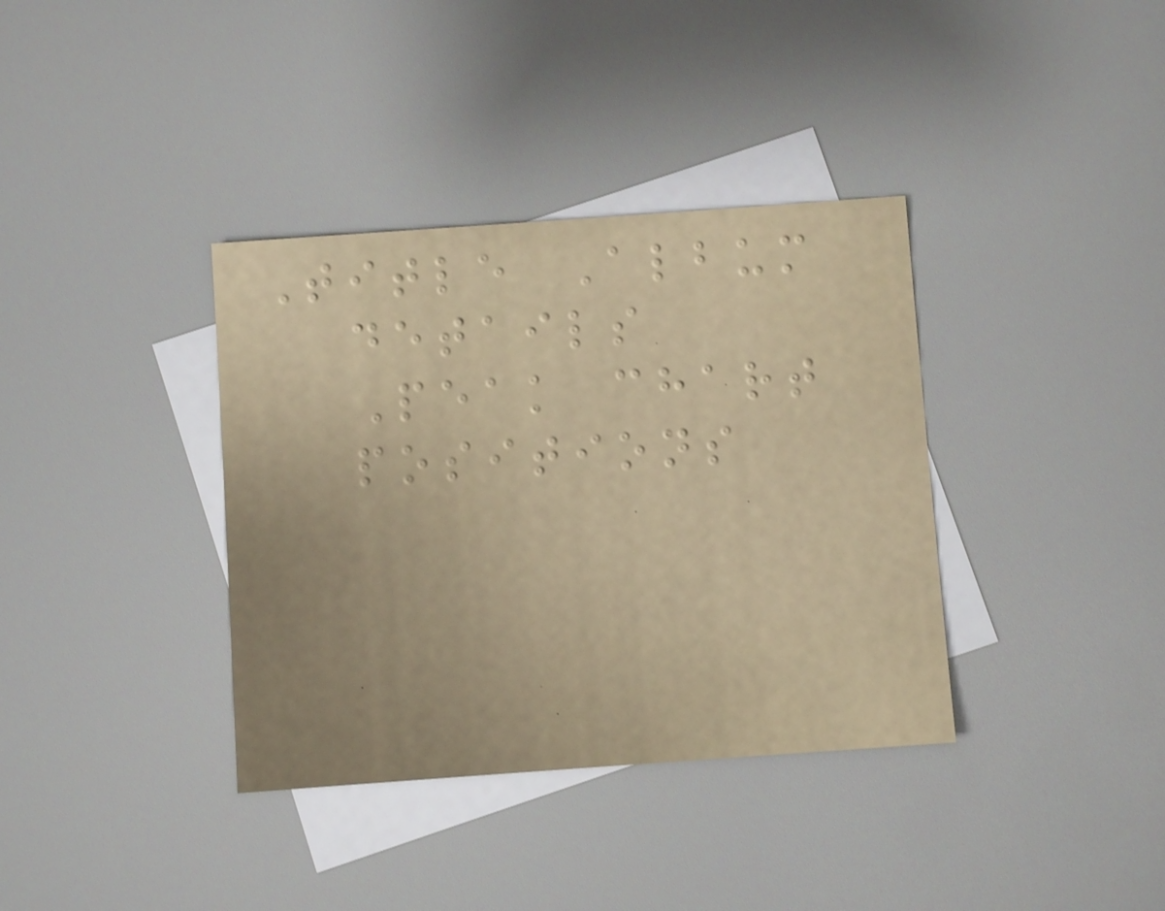Title Album
details
Peak chart
positions
